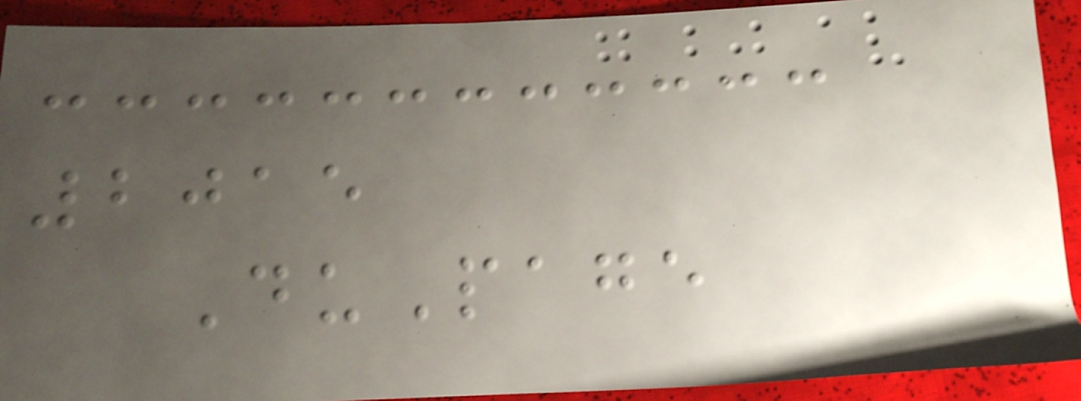2015
DuPage
